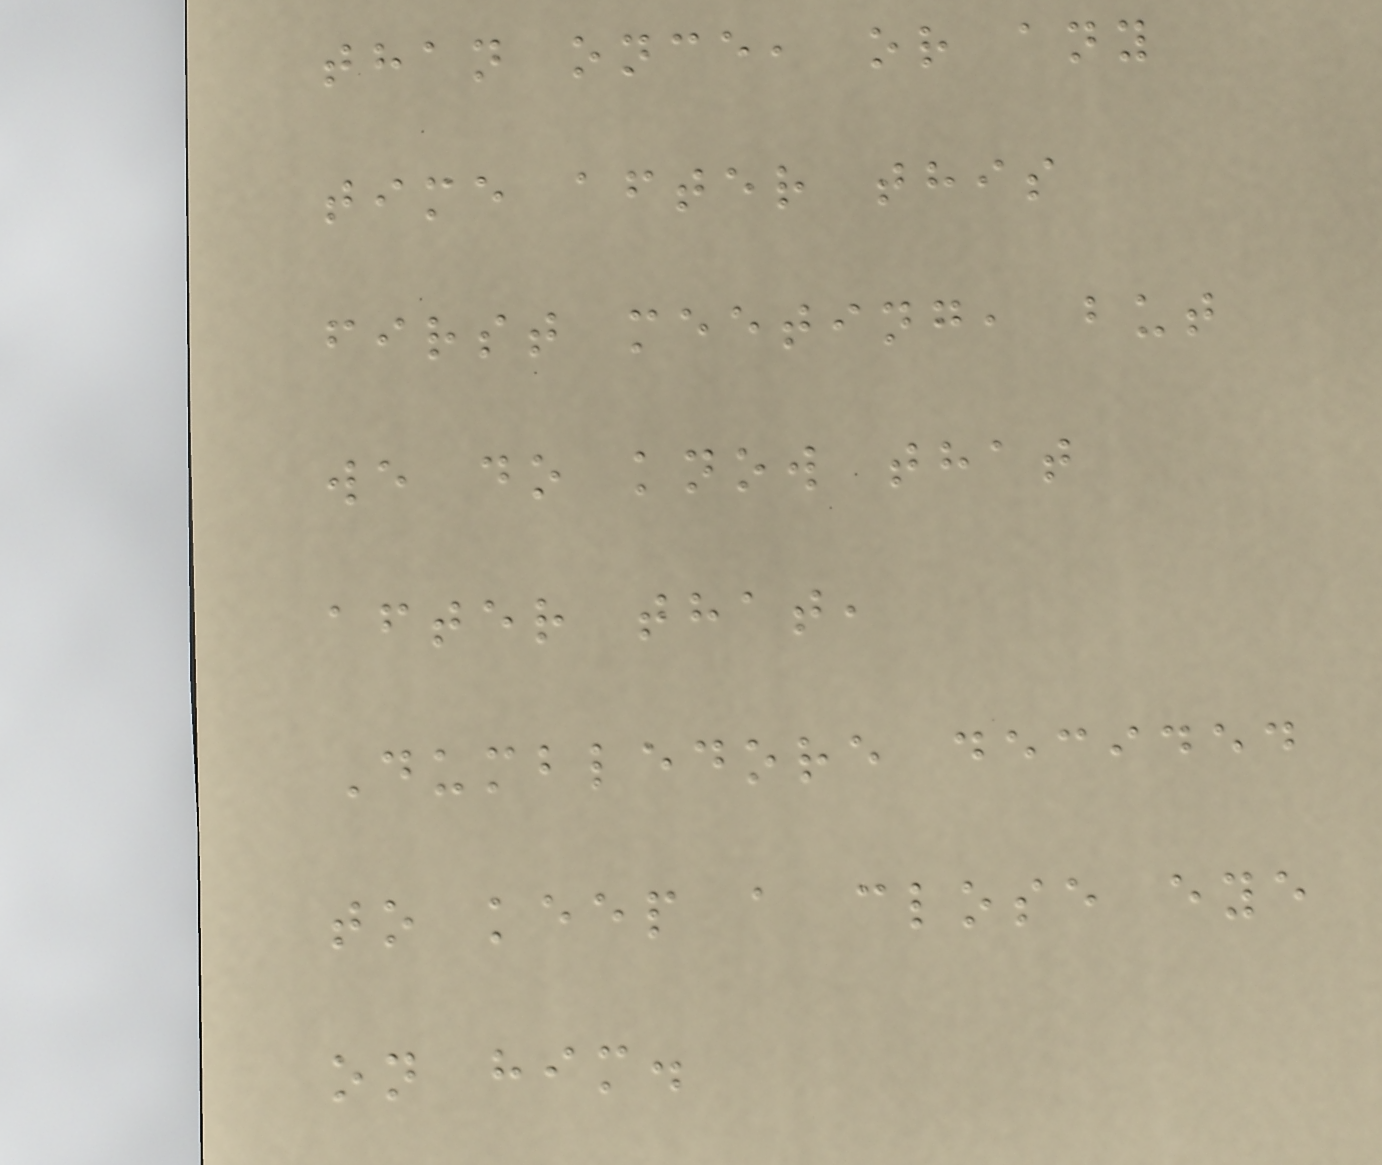than once, or any
time after this
first meeting, but
we do know that
after that,
Dumbledore decided
to keep a close eye
on him.
